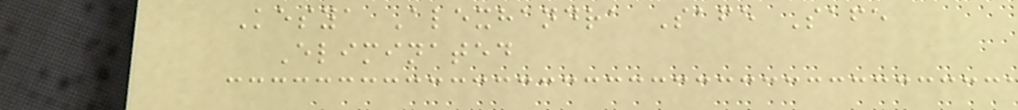Kesya Alexhandra Safe Safe
Eliminated
